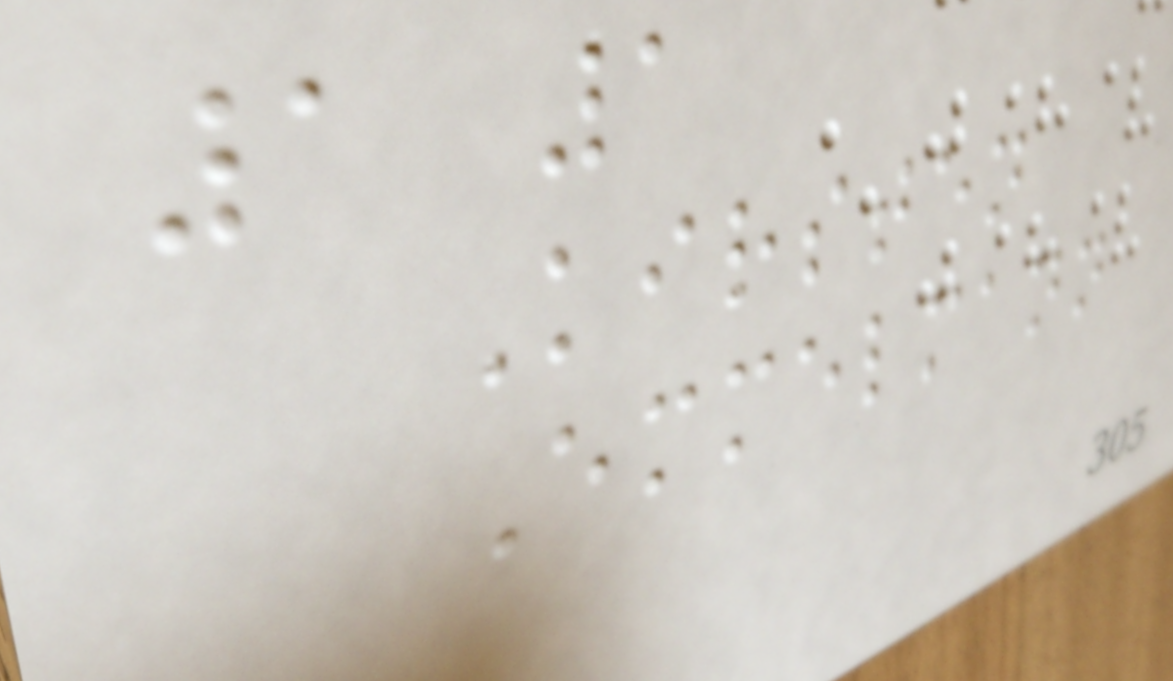1 1
Kirsten
Emmelmann
